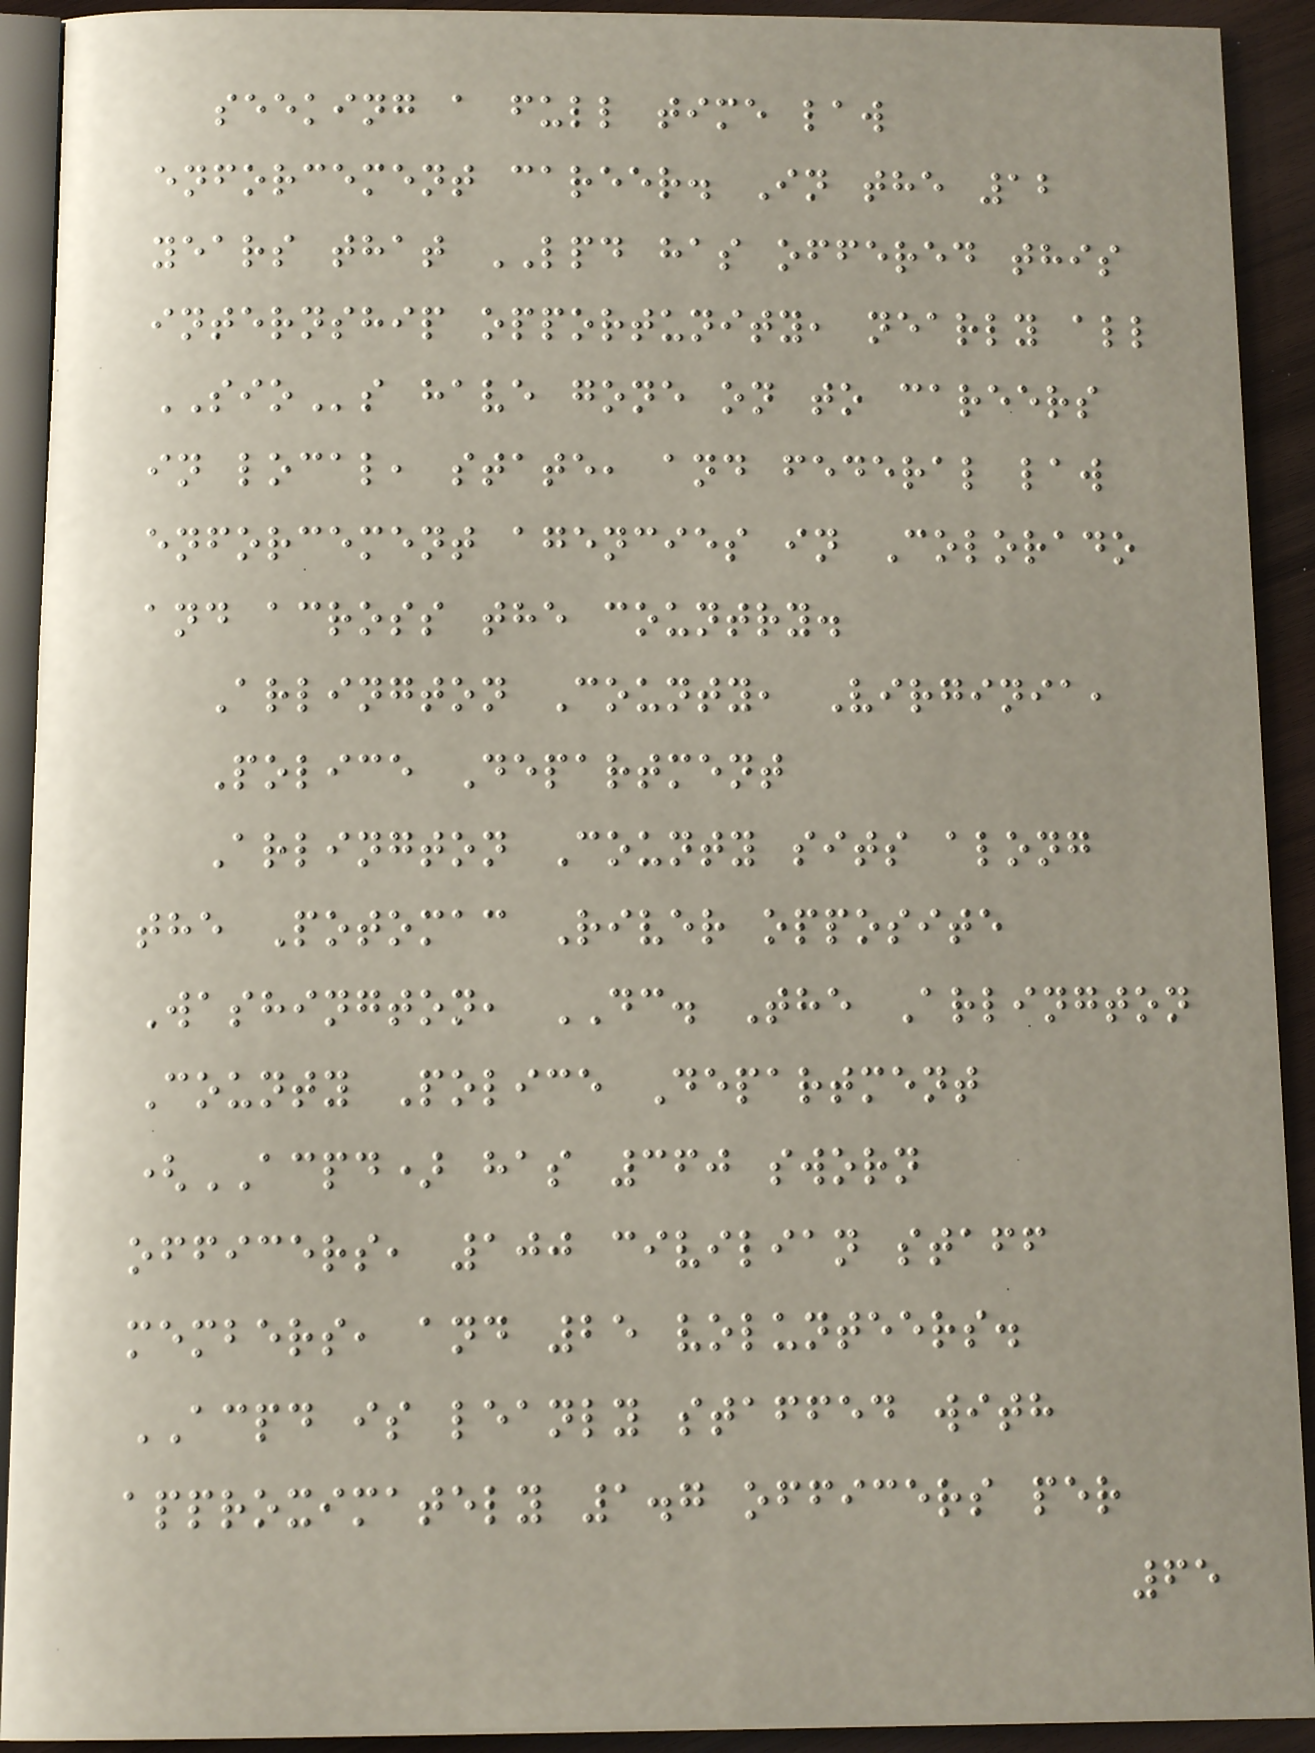seeking a full time law
enforcement career. In the 12
years that LPD has offered this
internship opportunity, nearly all
SIOs have gone on to careers
in local, state, and federal law
enforcement agencies in Colorado
and across the country.
Arlington County, Virginia,
Police Department
Arlington County sits along
the Potomac River opposite
Washington, DC. The Arlington
County Police Department
(ACPD) has 360 sworn
officers, 100 civilian staff
members, and 25 volunteers.
ACPD is leanly staffed with
approximately 1.7 officers per
65
